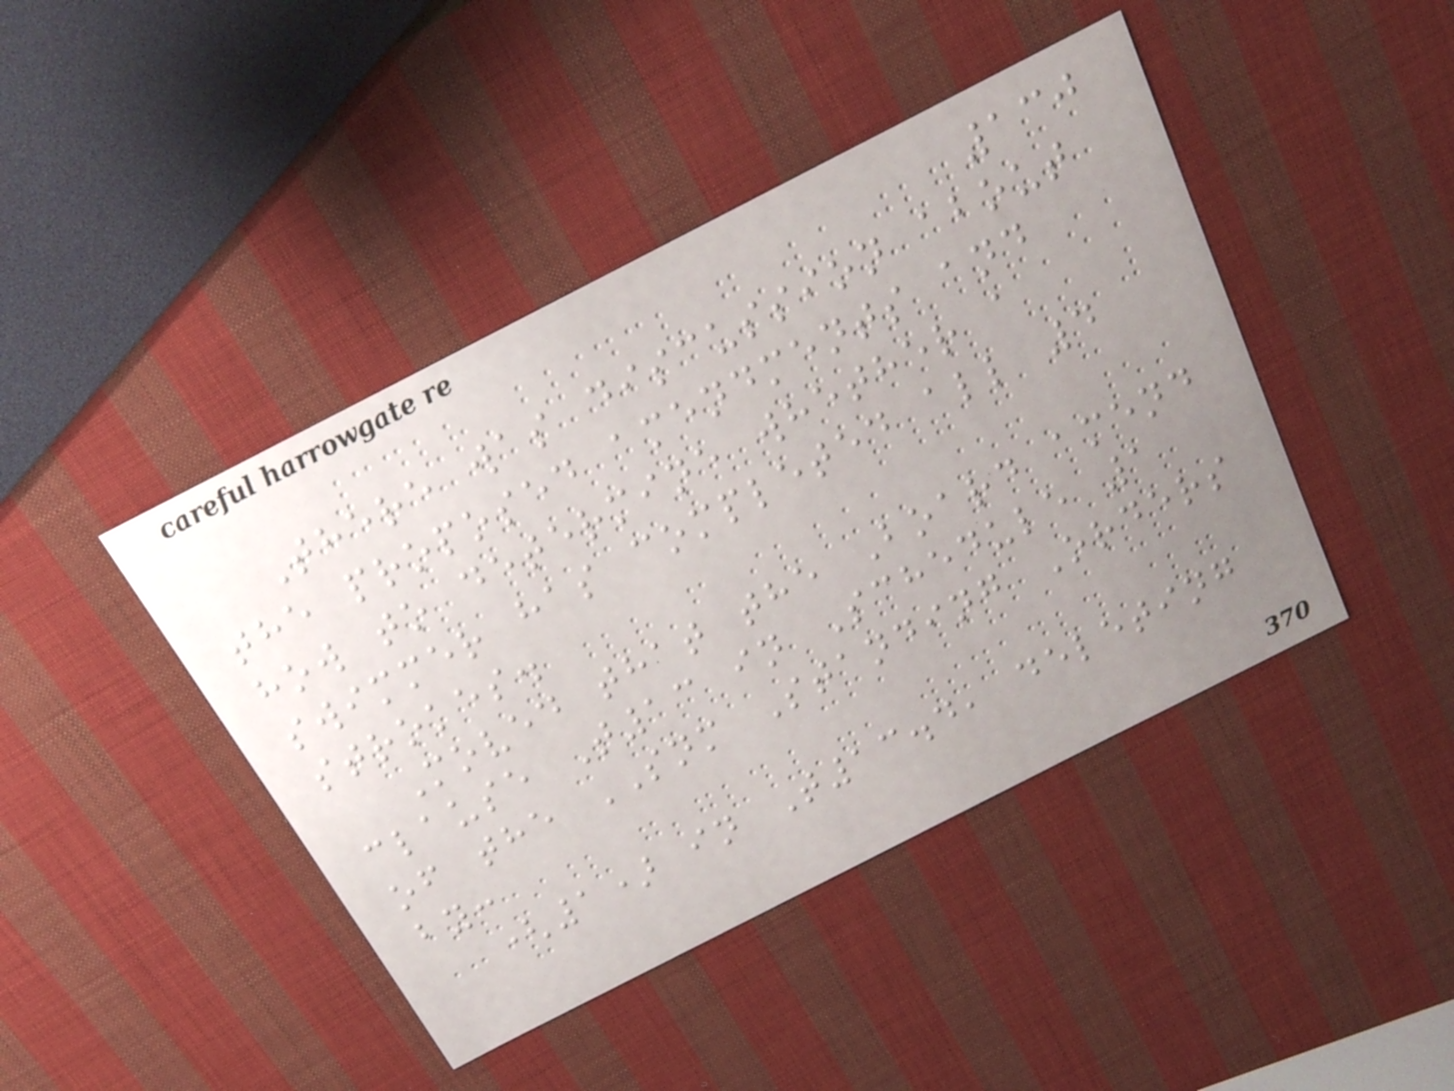130
There was discussion about
the proposed amendments and
how to determine whether a
swimmer has completed all 4
strokes.
Moved that the Board amend
clause T13 in Schedule 1
of the SNM Standing Orders
by:
(1) in T13.4, deleting
